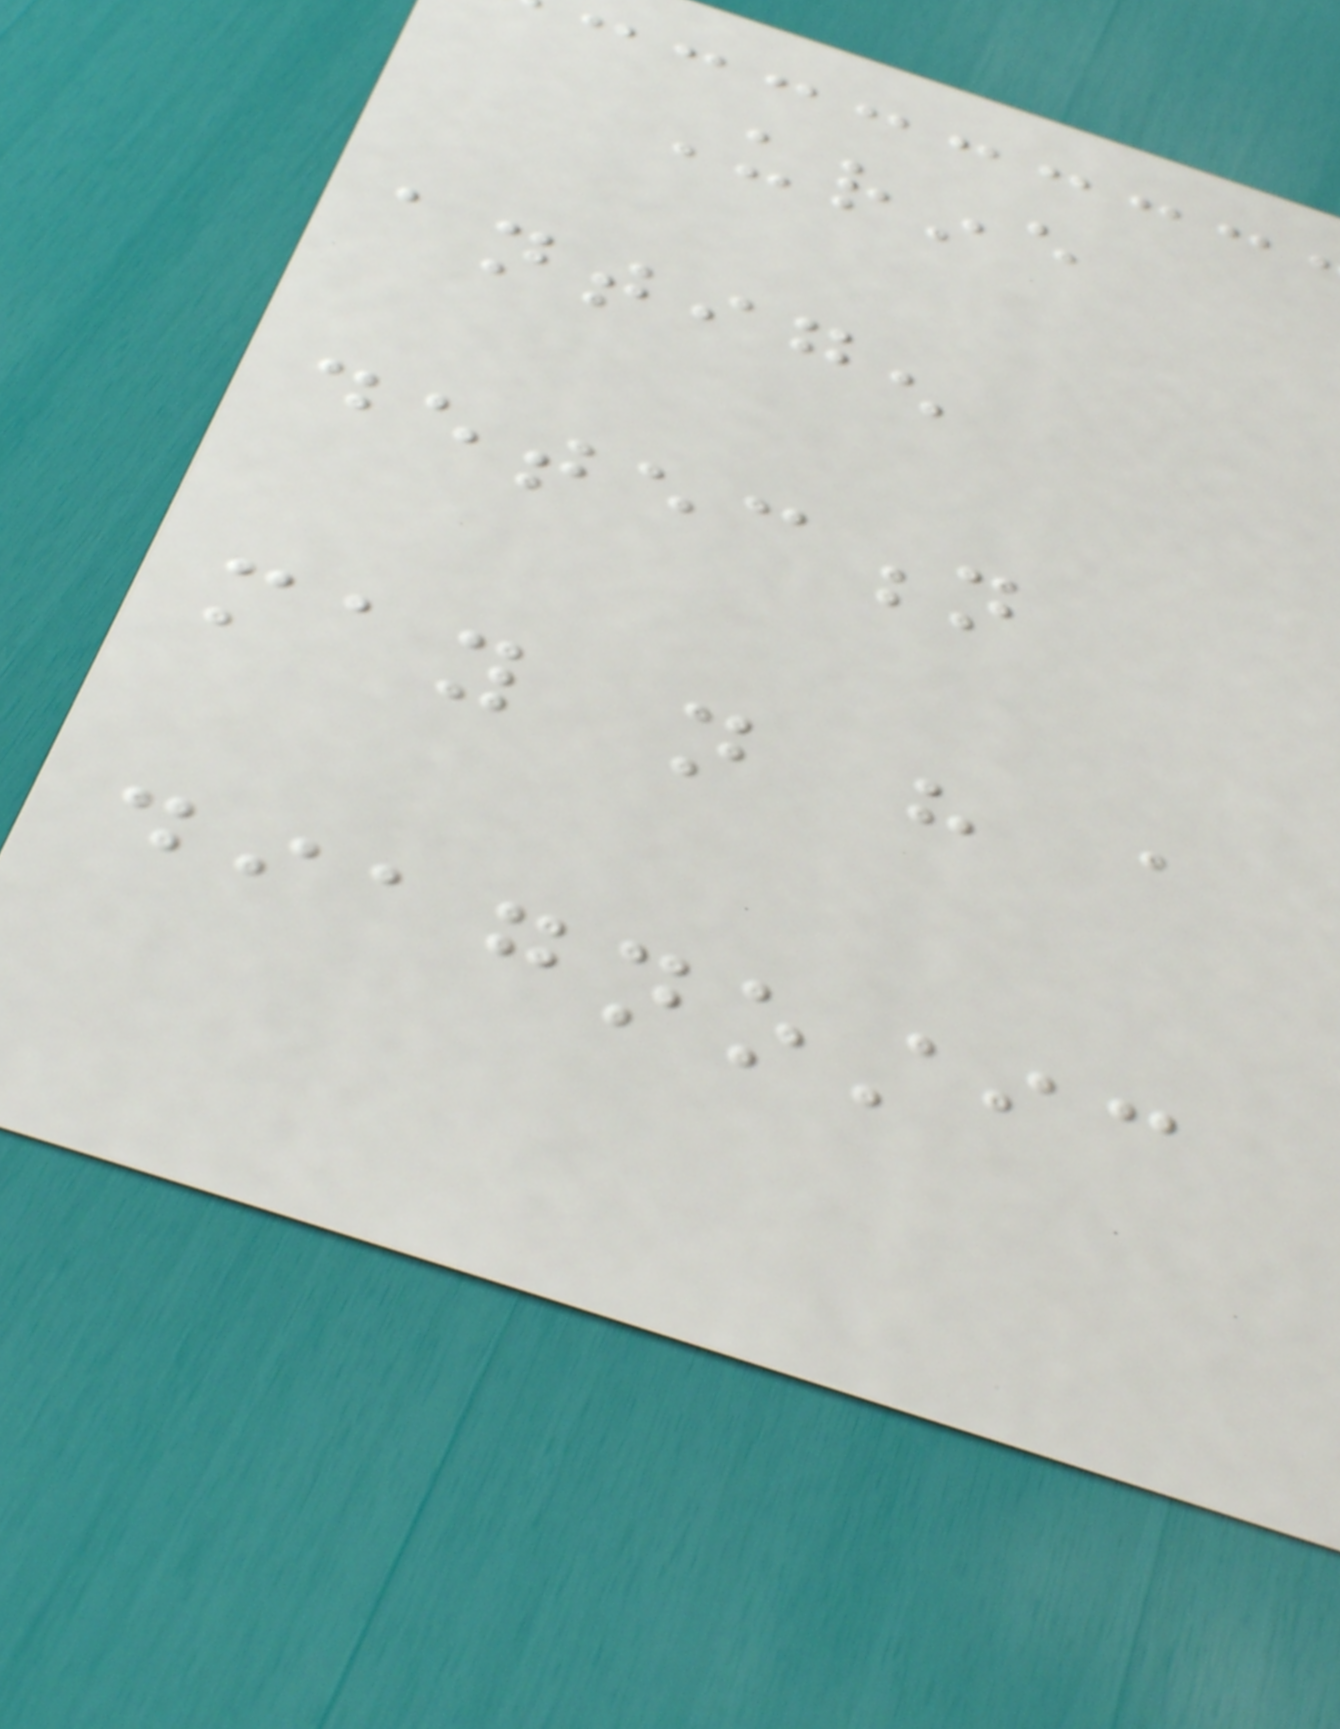Urine
antigen
detection
may not have a
diagnostic
